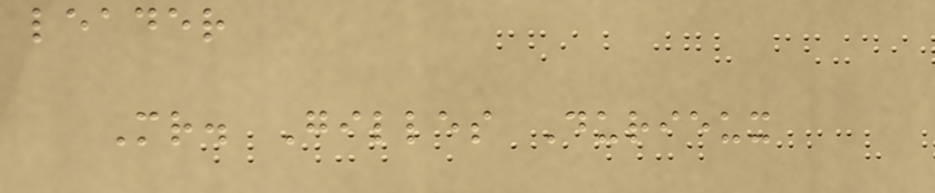leader
Mr. Gilles Durieux
